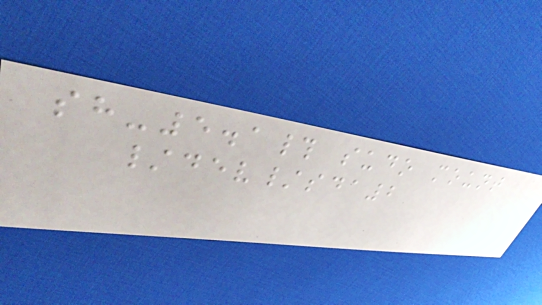sh-5.1# sudo mount
/dev/sda2
